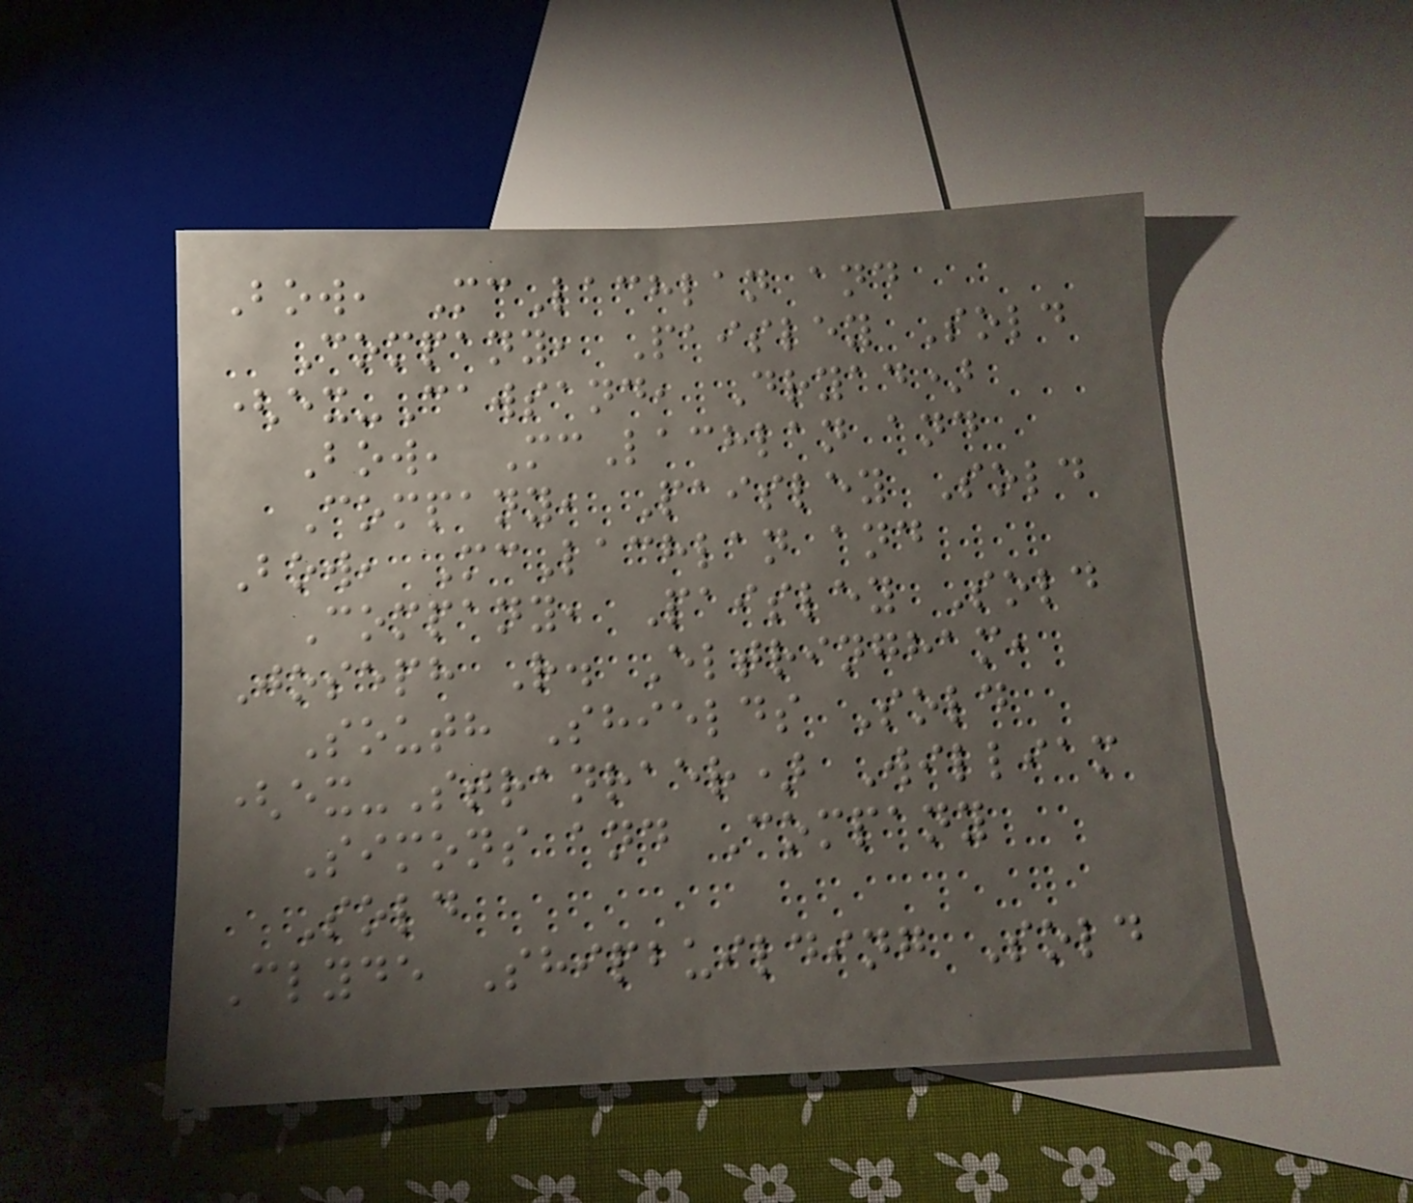Bow, McLachlan and
Company, Paisley Sold
(ex-Cawsand, Dryad)
Bow, McLachlan and
Company, Paisley Sold
Bow, McLachlan and
Company, Paisley Sold
Joseph R. Eltringham,
South Shields Sold
(ex-Stranraer) William
Simons and Company
Sold
Clyde Shipbuilding Sold
